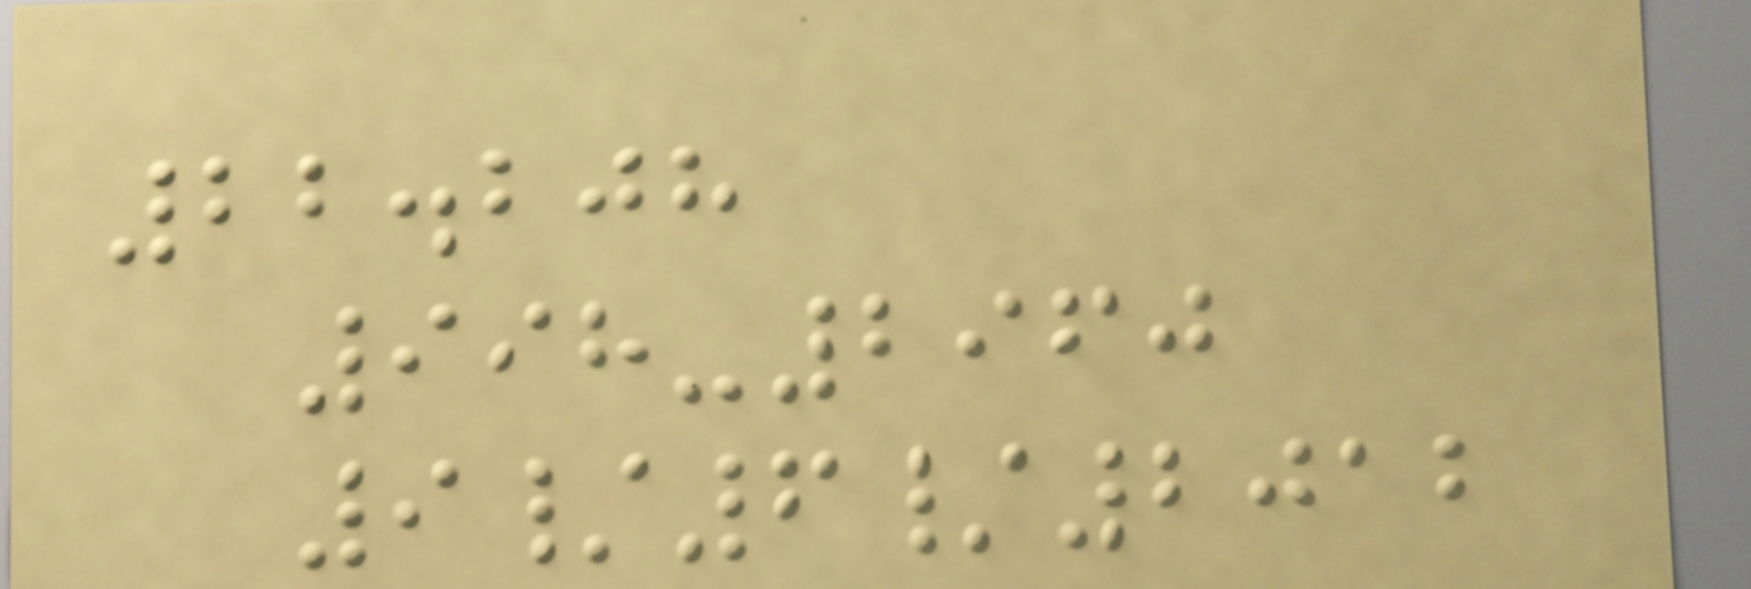22.208
998-2960
9/6/2012
